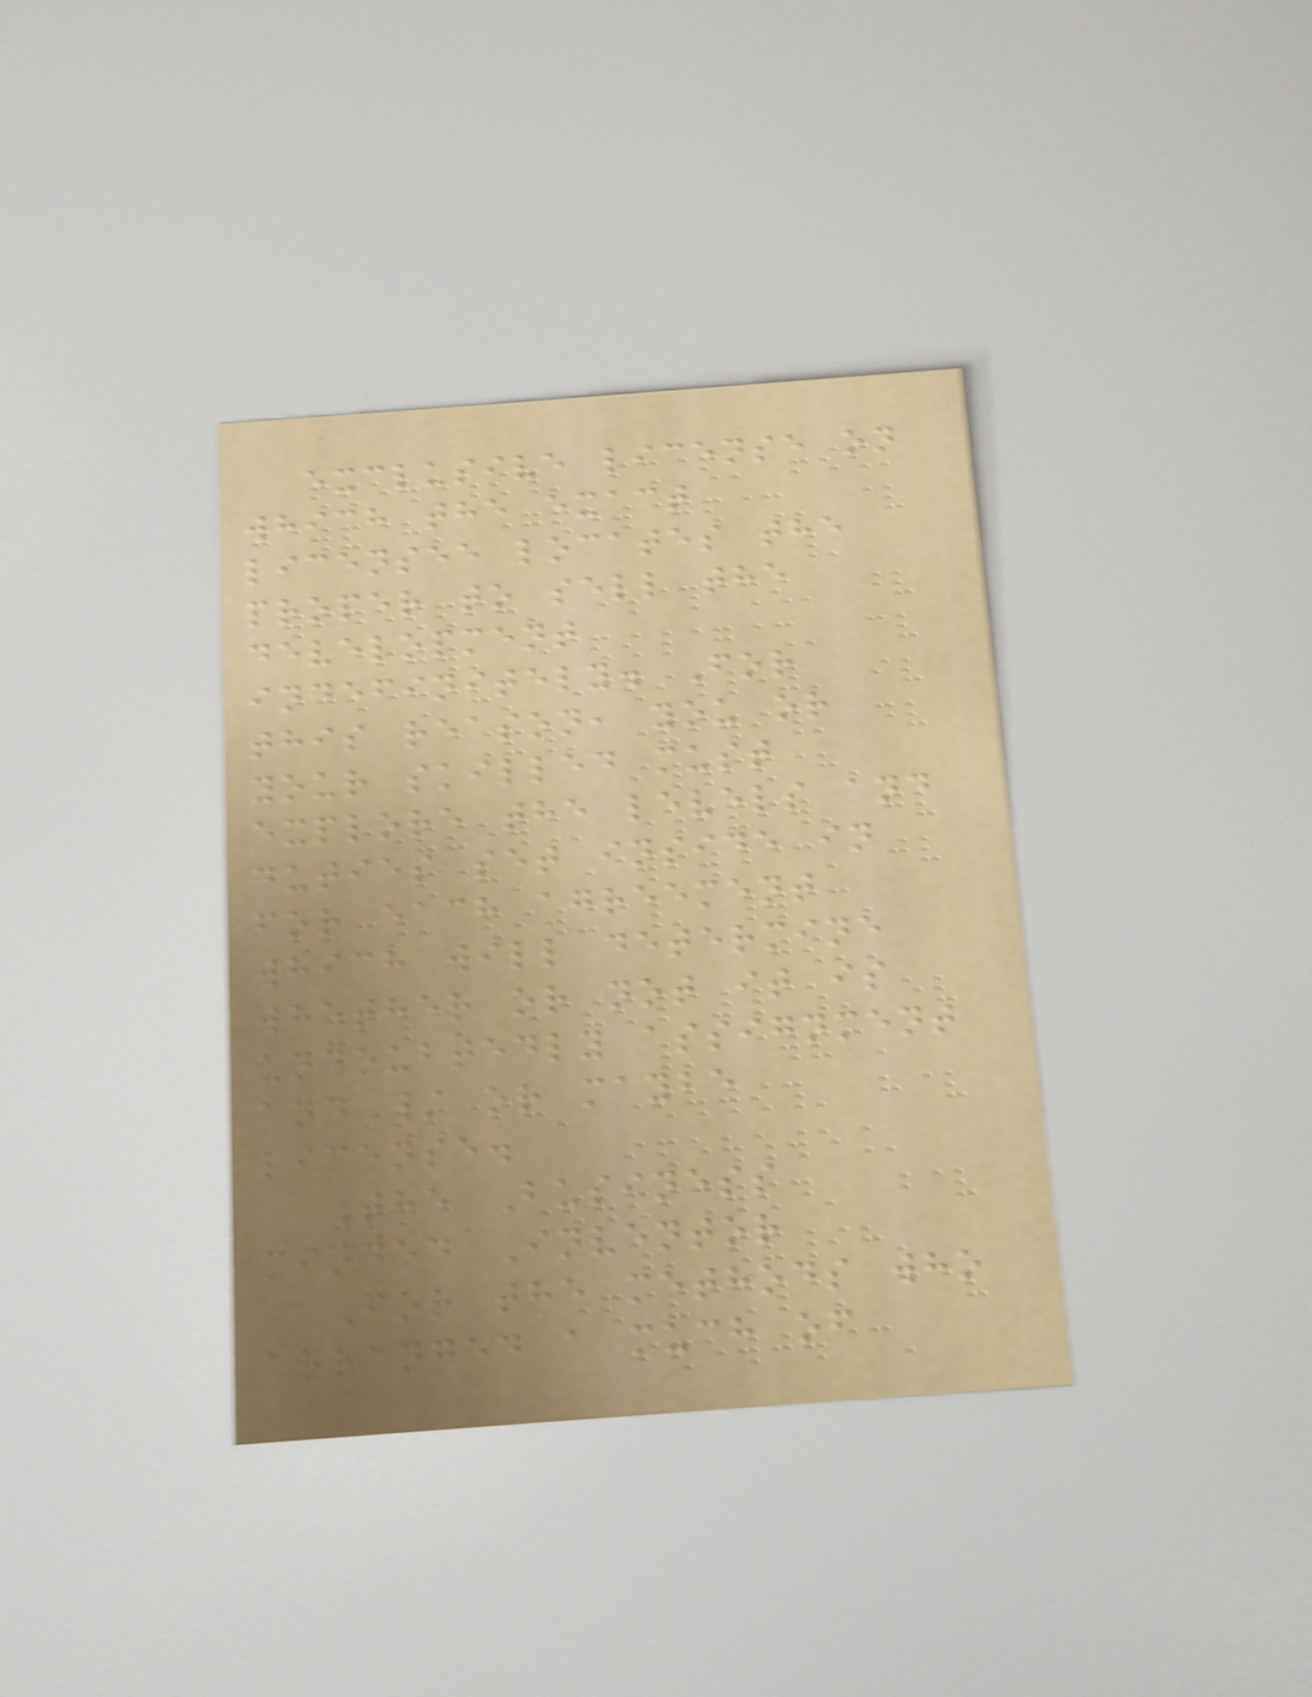exclusive license on
which the exact
licensee locates the
proper to sell the
development
indefinitely. For
this reason, you or
your skilled must
explore the levels and
duties set inside in
for each agreement
which will determine
whether or not it is
undoubtedly assignment
and / or maybe
license.
The Business
minded Inventor
For the methods who
arranged a much of
